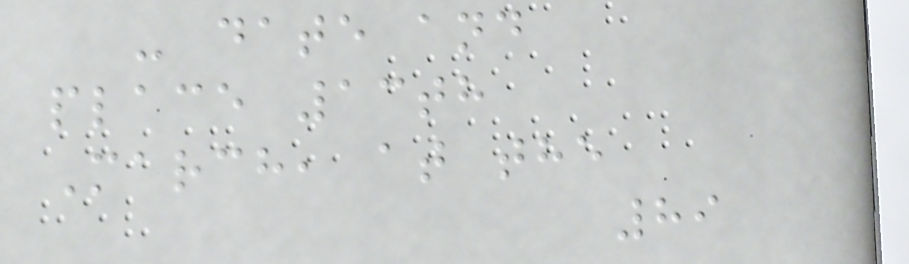- date and
place 13th
March, at the
89
